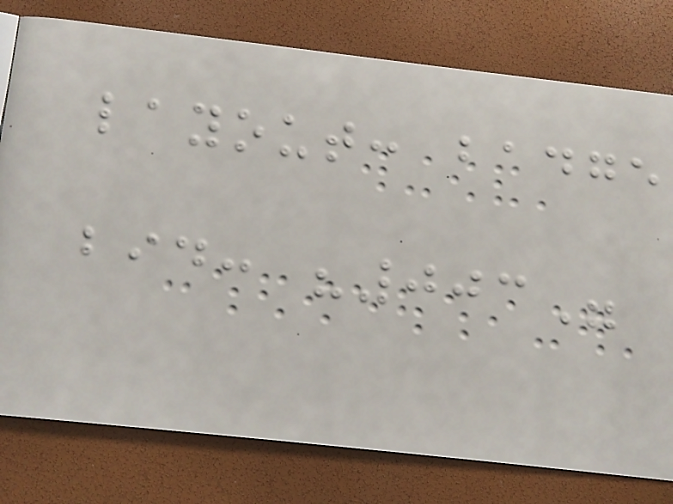layout: badge
bid: "003"
